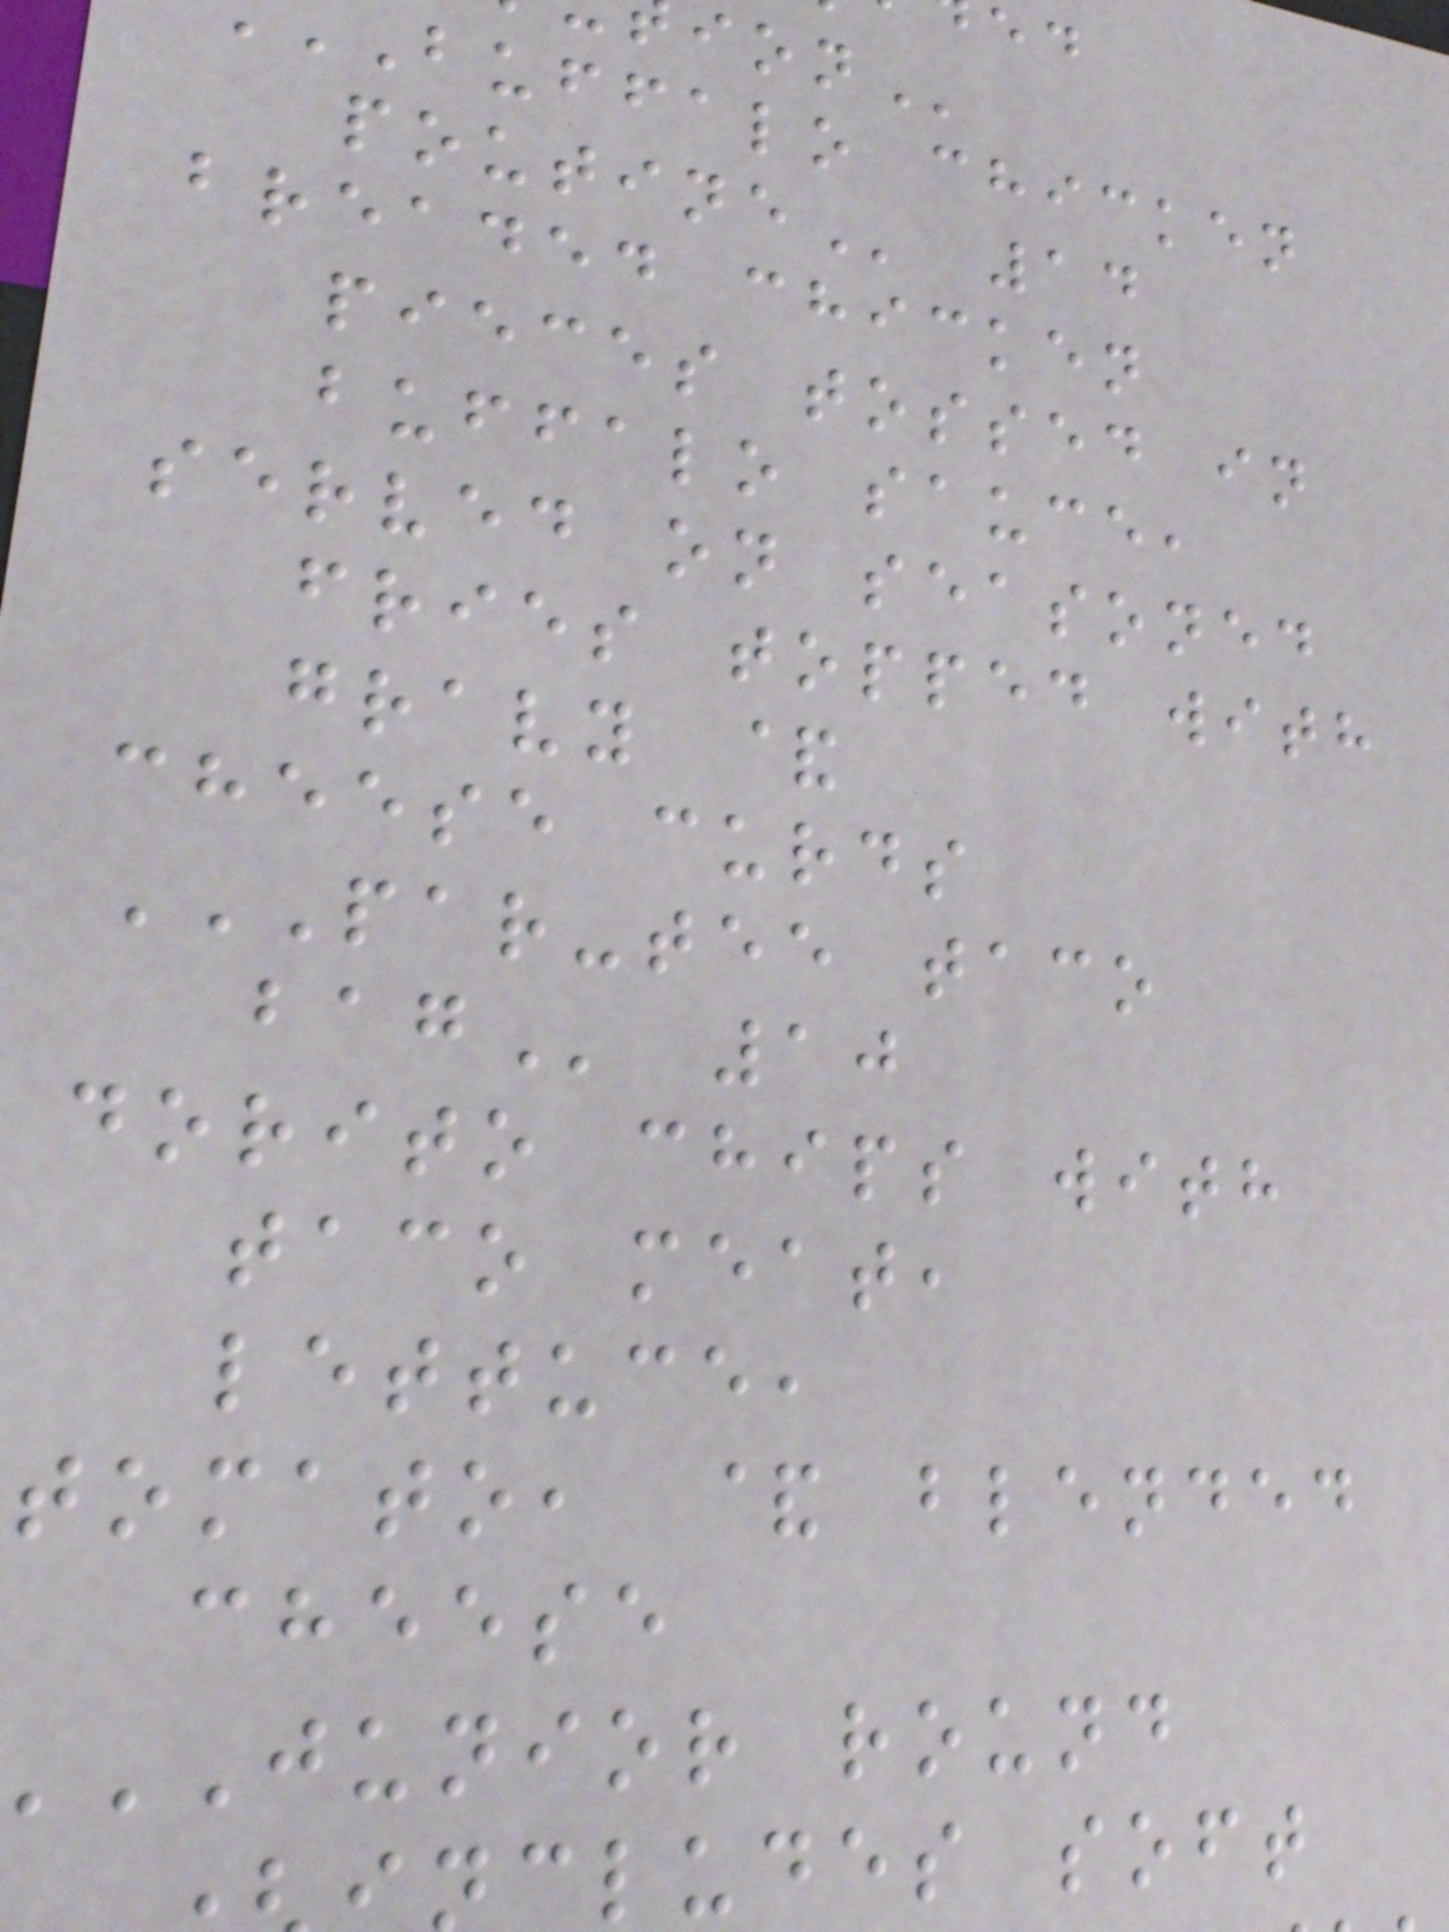buffalo chicken
breaded chicken
pieces tossed in
buffalo sauce,
served on seasoned
fries topped with
gravy &
cheese curds
PAR-TEE TACO
dorito chips with
taco meat,
lettuce,
tomato, & blended
cheese
JUNIOR round
cludes soft
